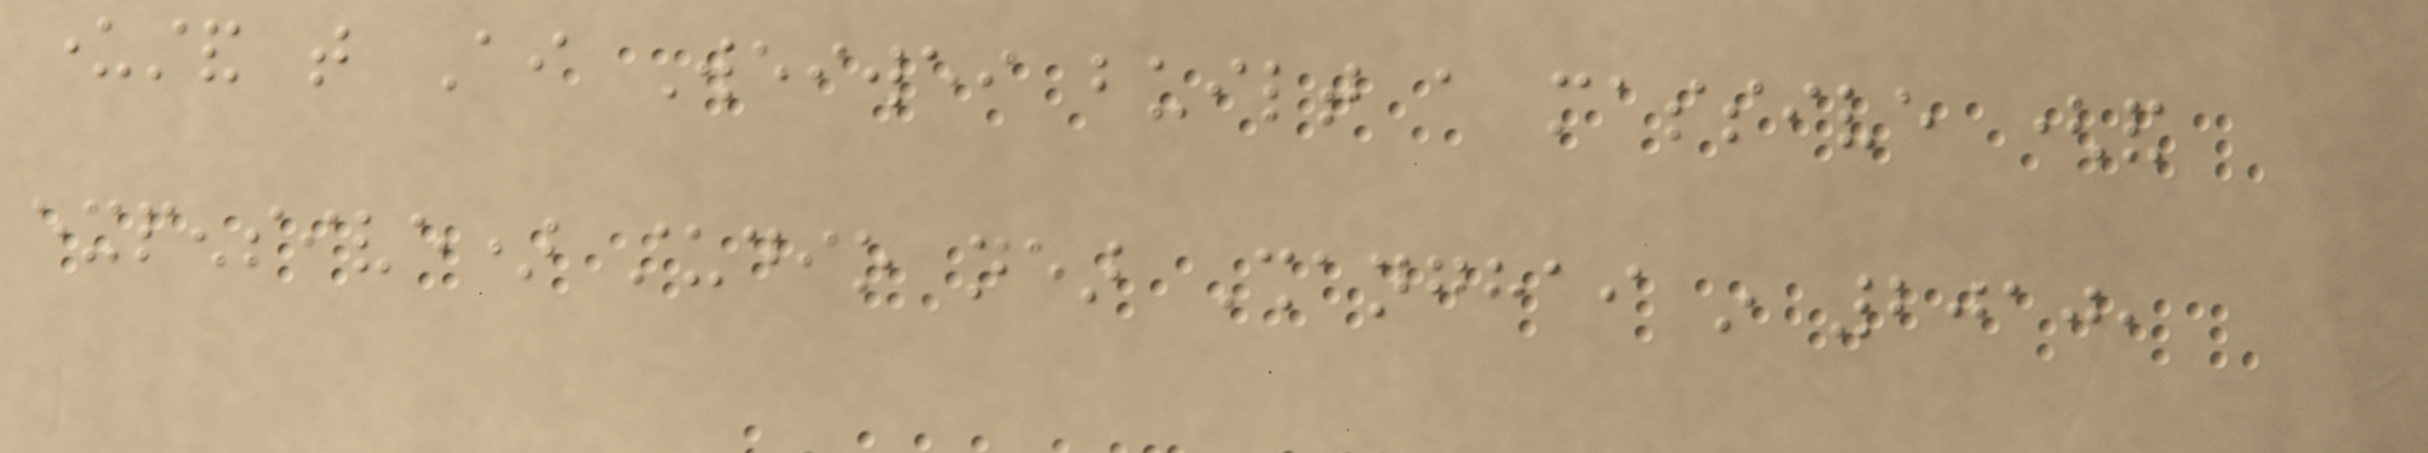understand that Ai Weiwei built a massive (and
expensive) studio near Shanghai in 2010,
